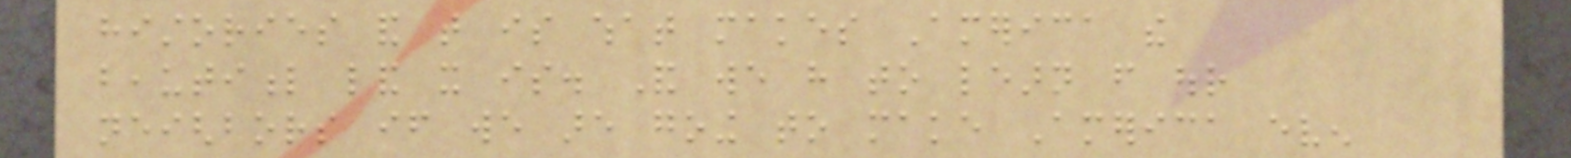histories and that is what makes America the
beautiful land it is. And we have to learn from our
neighbors if we are going to make America even
